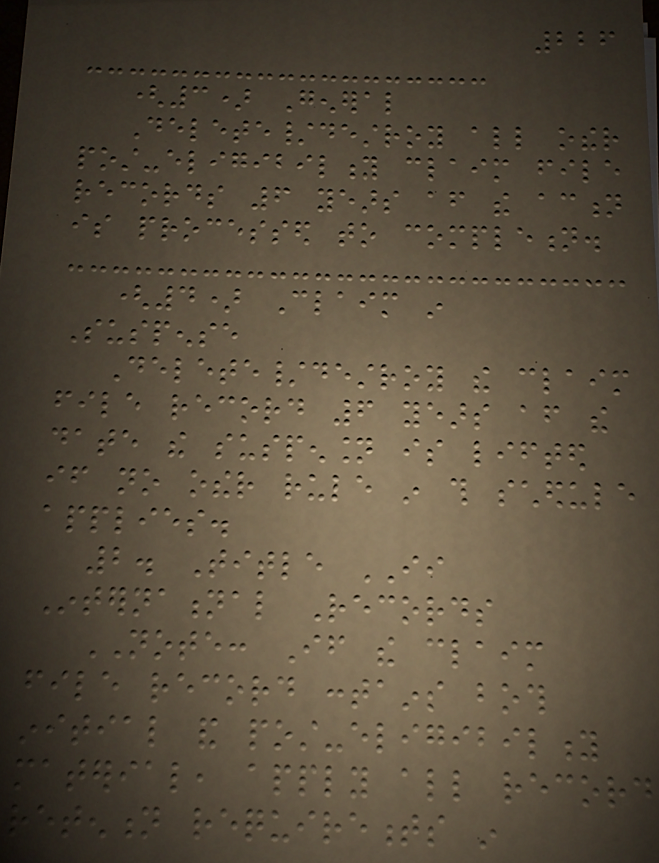226
(3) General
Delete/destroy all other
post-eligibility claim file
records 6 years after the action
is processed to completion.
(4) Claim in
Suspense
Delete/destroy the claim
file record 6 years after the
date the suspension is lifted
if no other rule in this schedule
applies.
2. Title II
International Records
NOTE: If the claim
file record contains both
initial and post-eligibility
material, apply all record
retention requirements in
